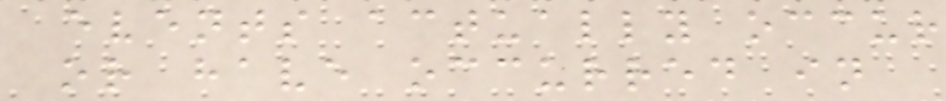events actually occur
or have occurred in
